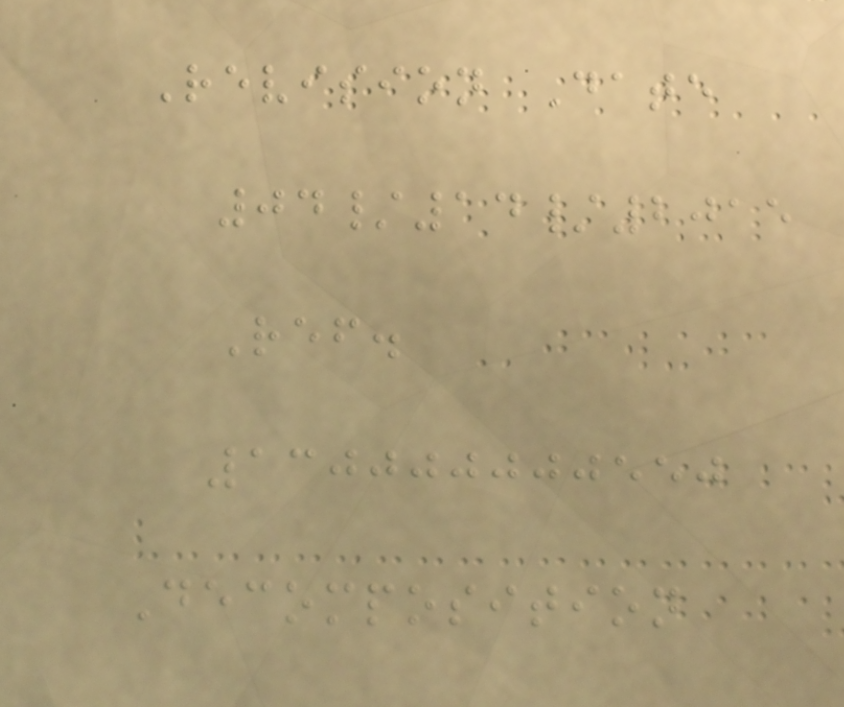Revision Date
04/14/2015
Ref.
130000000550
Decomposition
